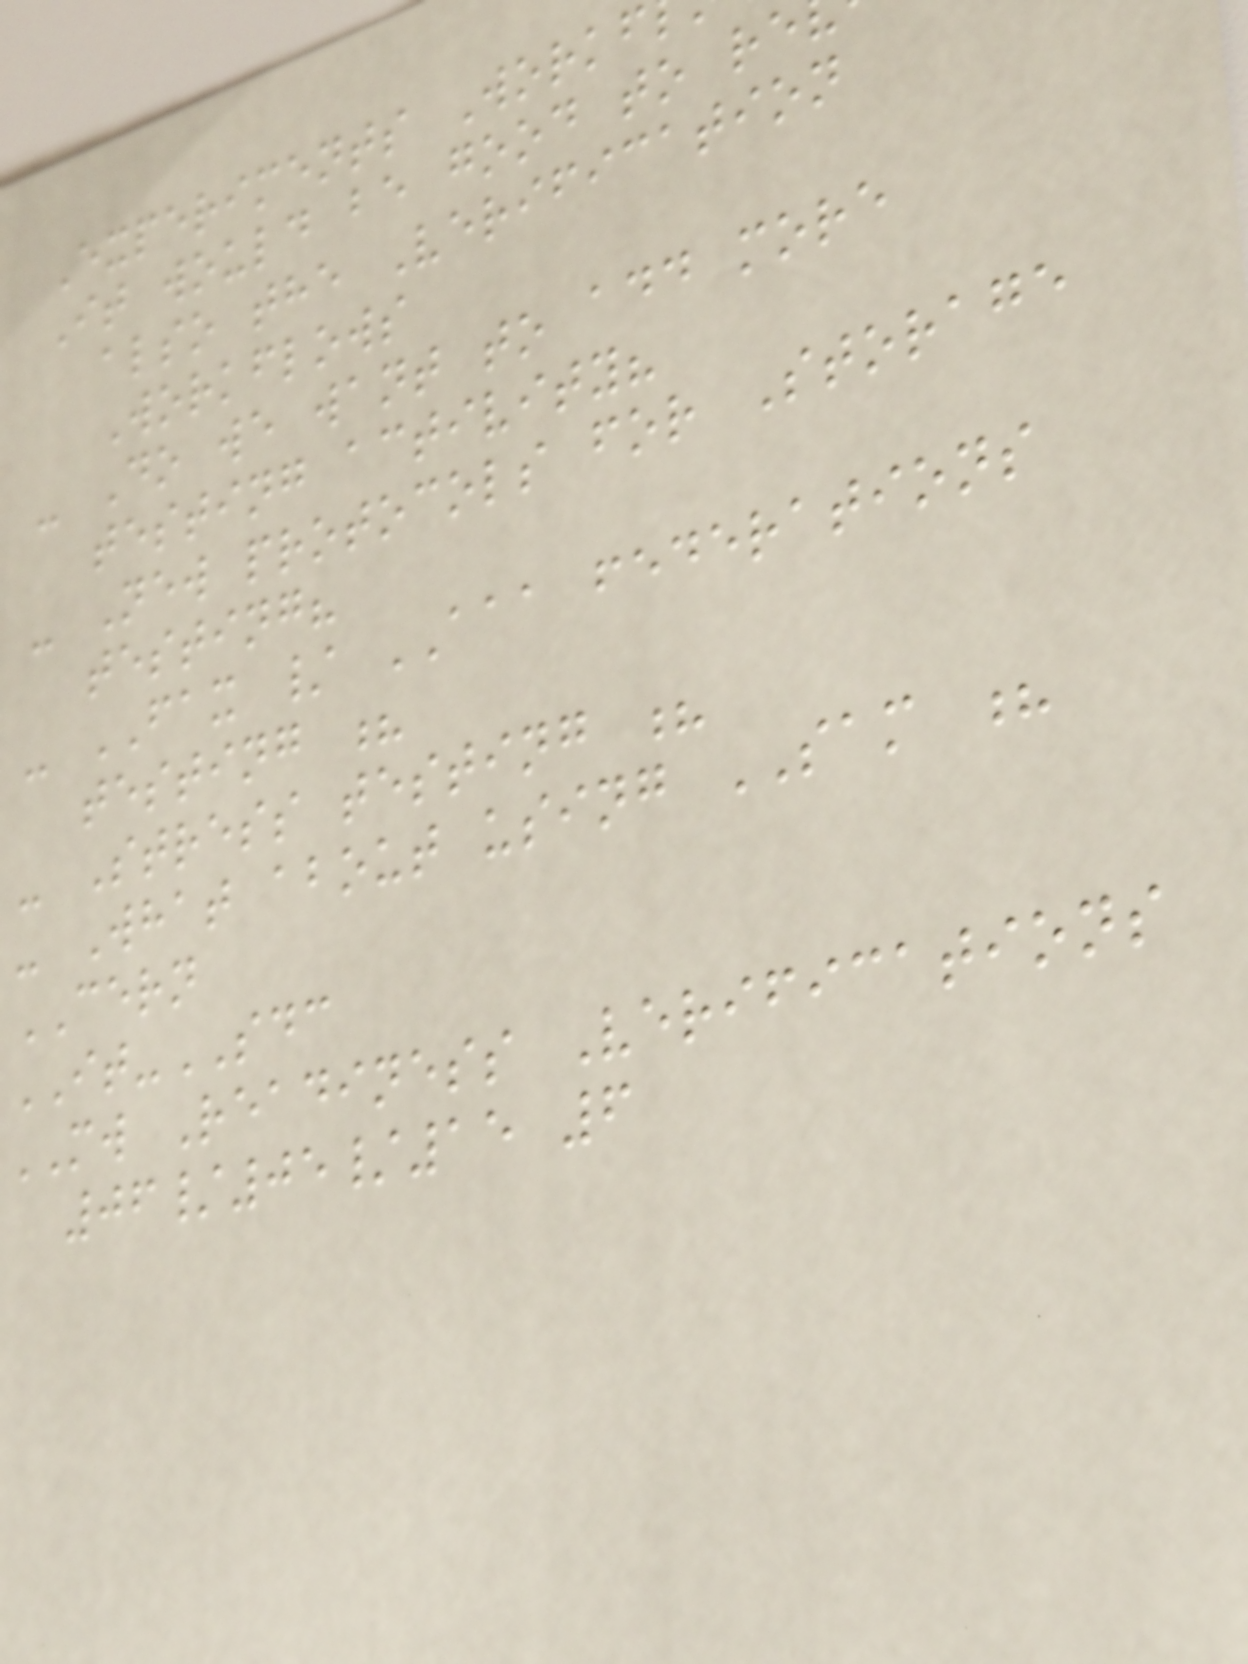Experiments Workf
It would be good to re
also the Verification
Workflows
- Do we want to add more
testing activity?
- New protocols for Storage
testing?
- FAX / AAA federations
testing ?
- Stress testing ?
- What about using SAM ?
CERN
IT-SDC
MW Readiness Verifications
06/05/15 6
